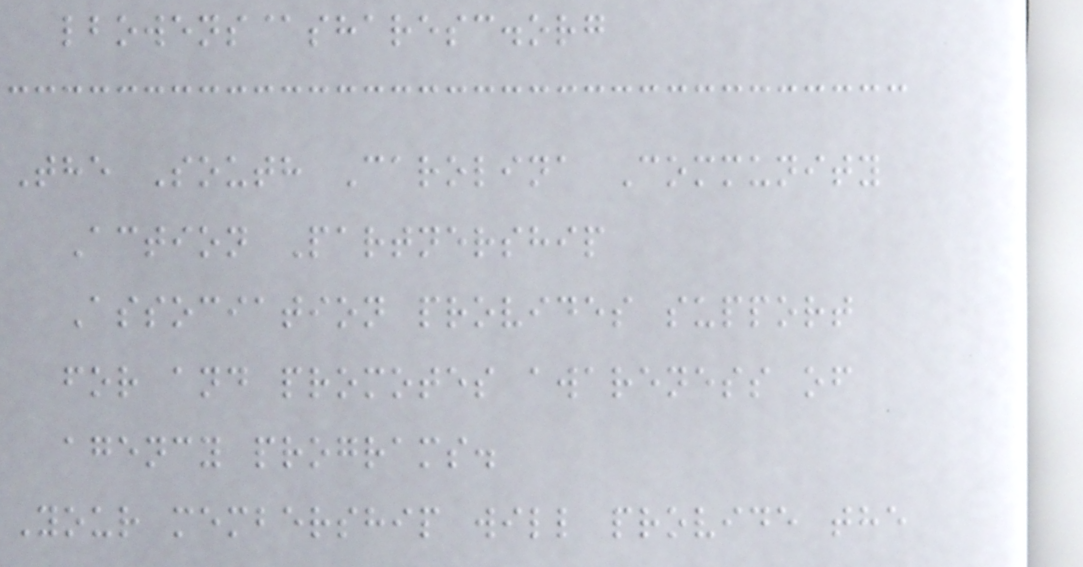lbowens@sharesc.org
The South Carolina Community
Action Partnership
Association provides support
for and promotes awareness of
agency programs.
Your membership will provide the
